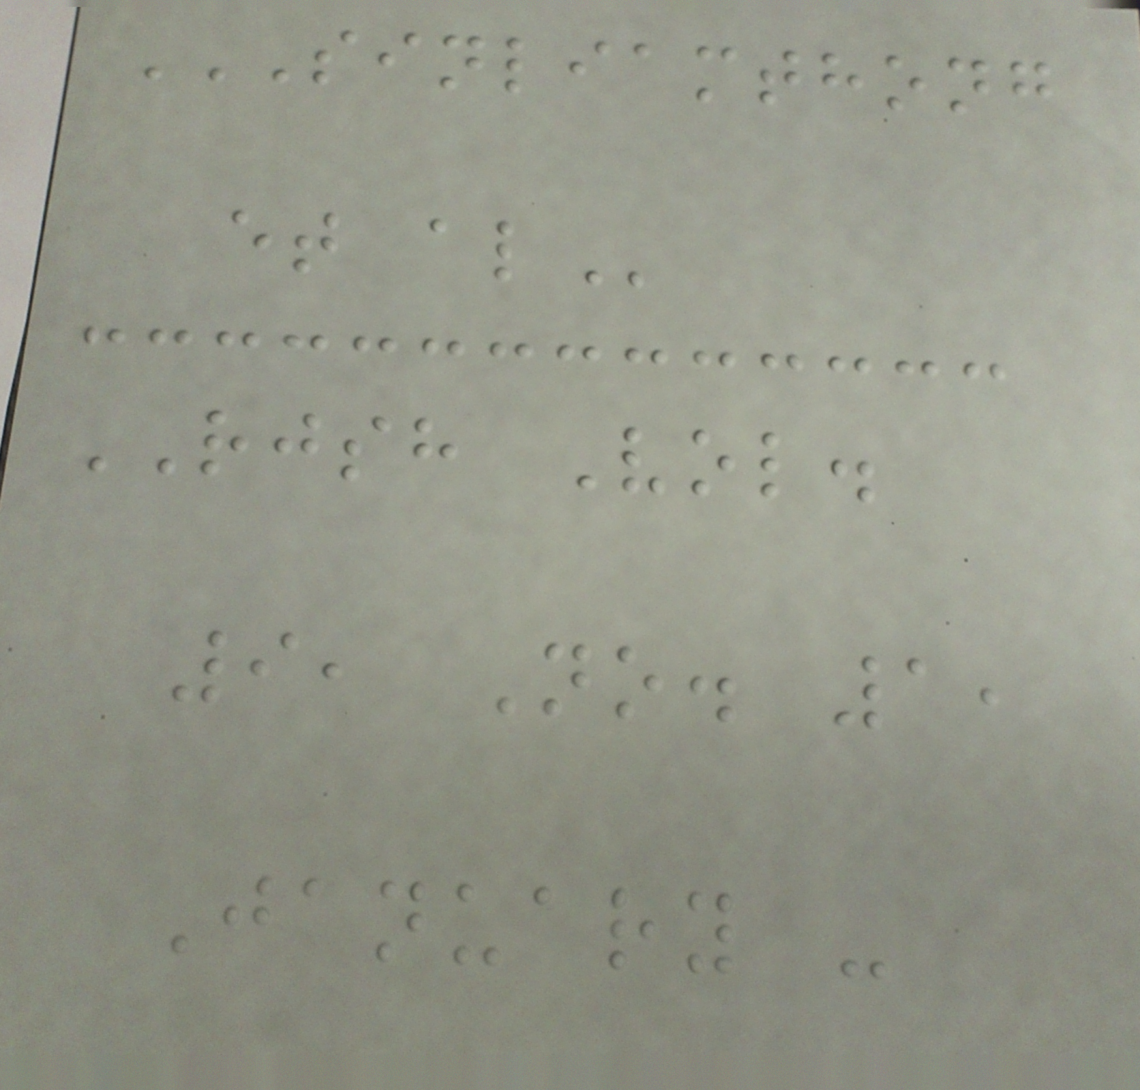SINLIAMTHONG
ET AL
RJSH Vol.
9, No. 1,
January -
